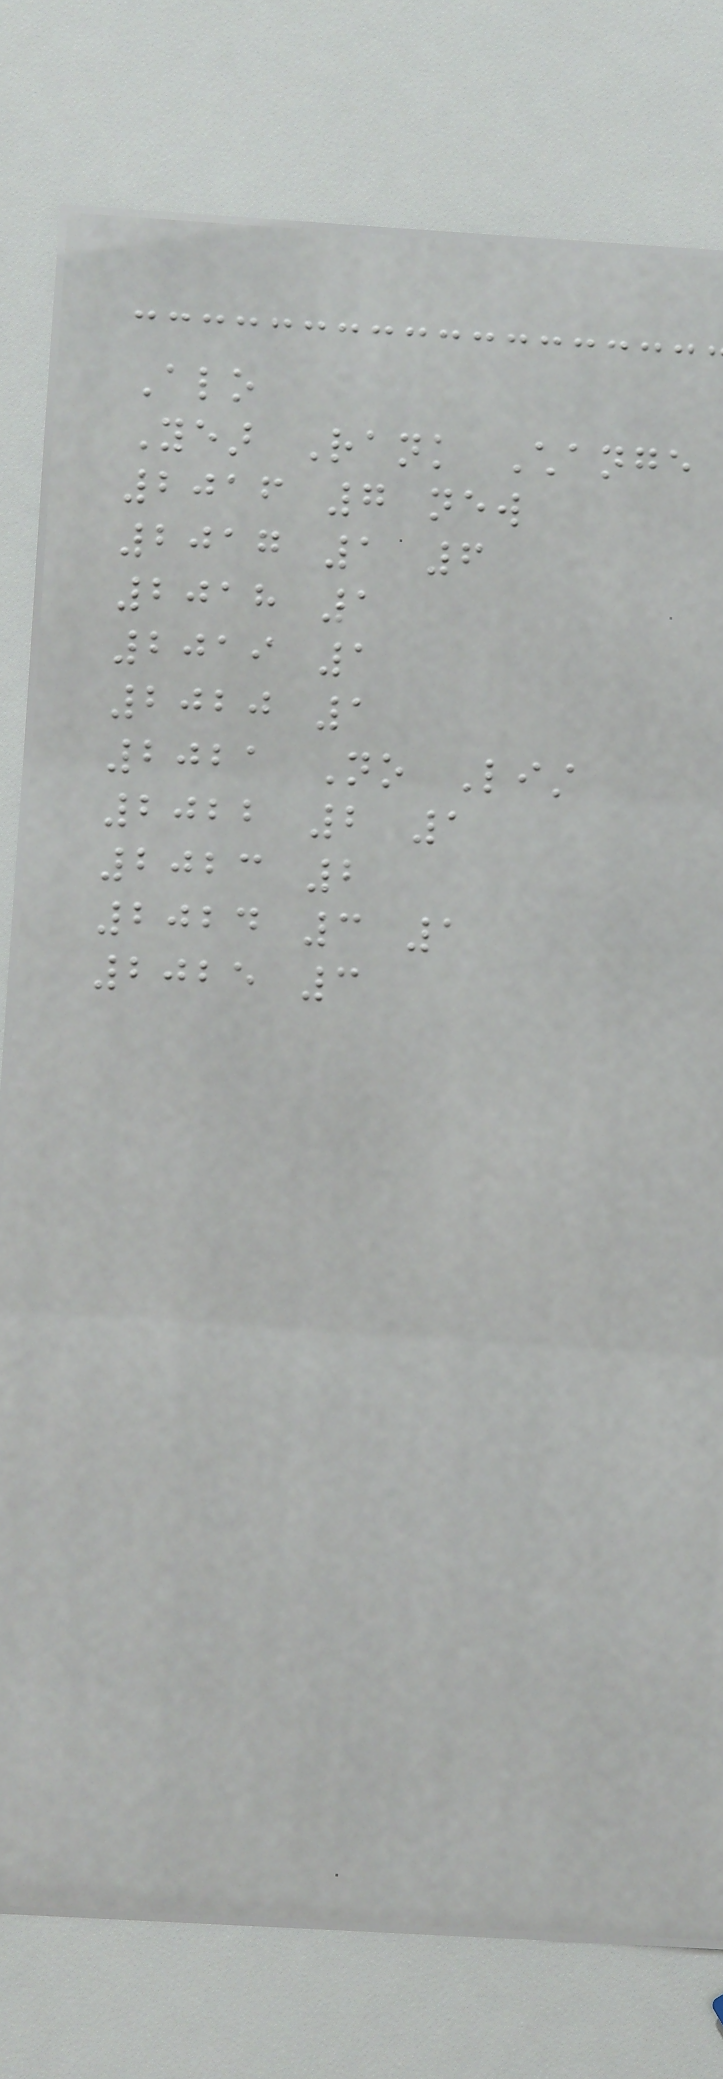Alo
Year Rank Change
2016 7 new
2017 1 6
2018 1
2019 1
2020 1
2021 No List
2022 2 1
2023 2
2024 3 1
2025 3
